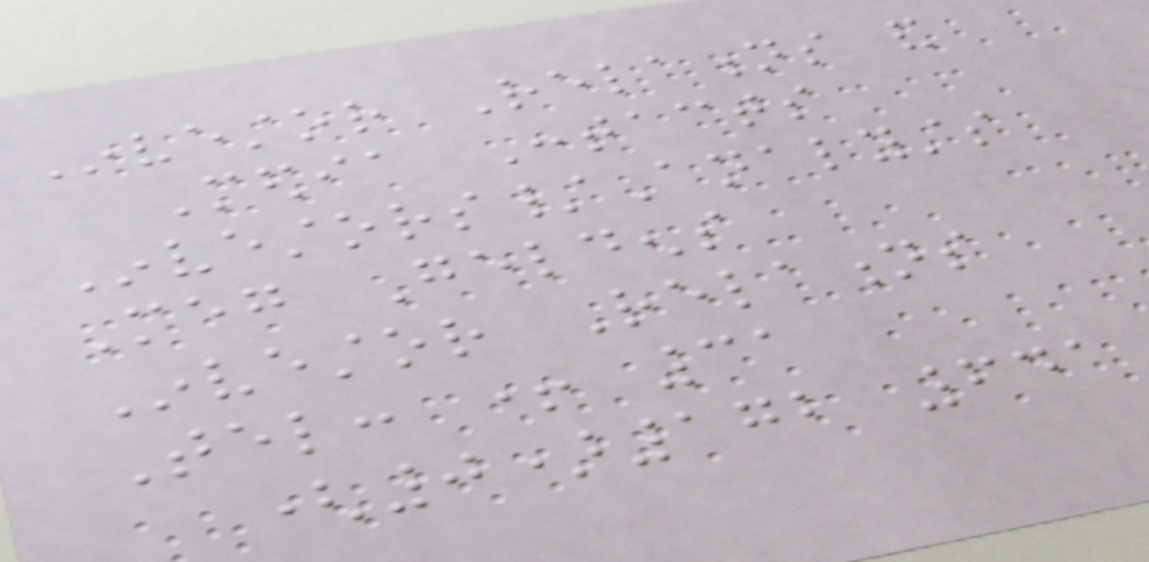Investor Relations and
Media Contacts
Investors/Analysts
Meg Geldens
Investor Relations
Tel: + 31
(0)172 641
